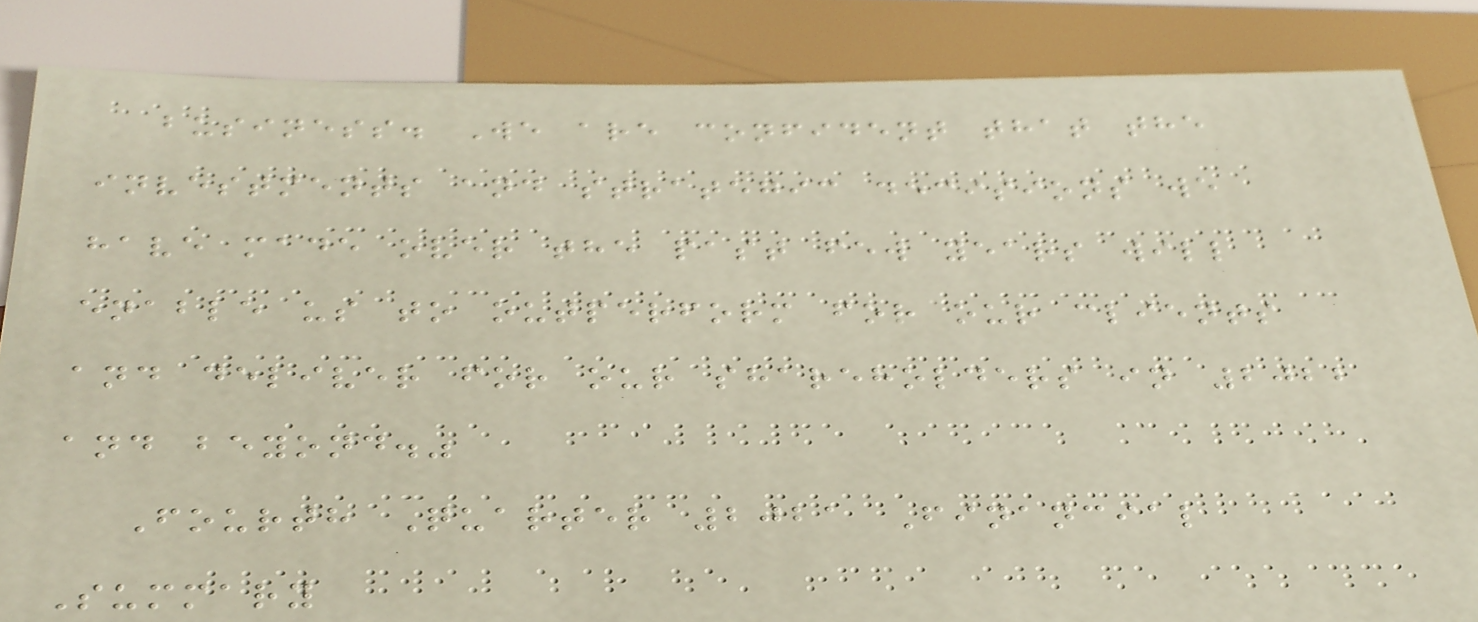business. We are confident that the
investments and strategic decisions we
have made over the past few years will
enable us to outperform for our clients
and deliver for our shareholders in 2022
and beyond."
Fourth Quarter 2021 Financial
Summary
